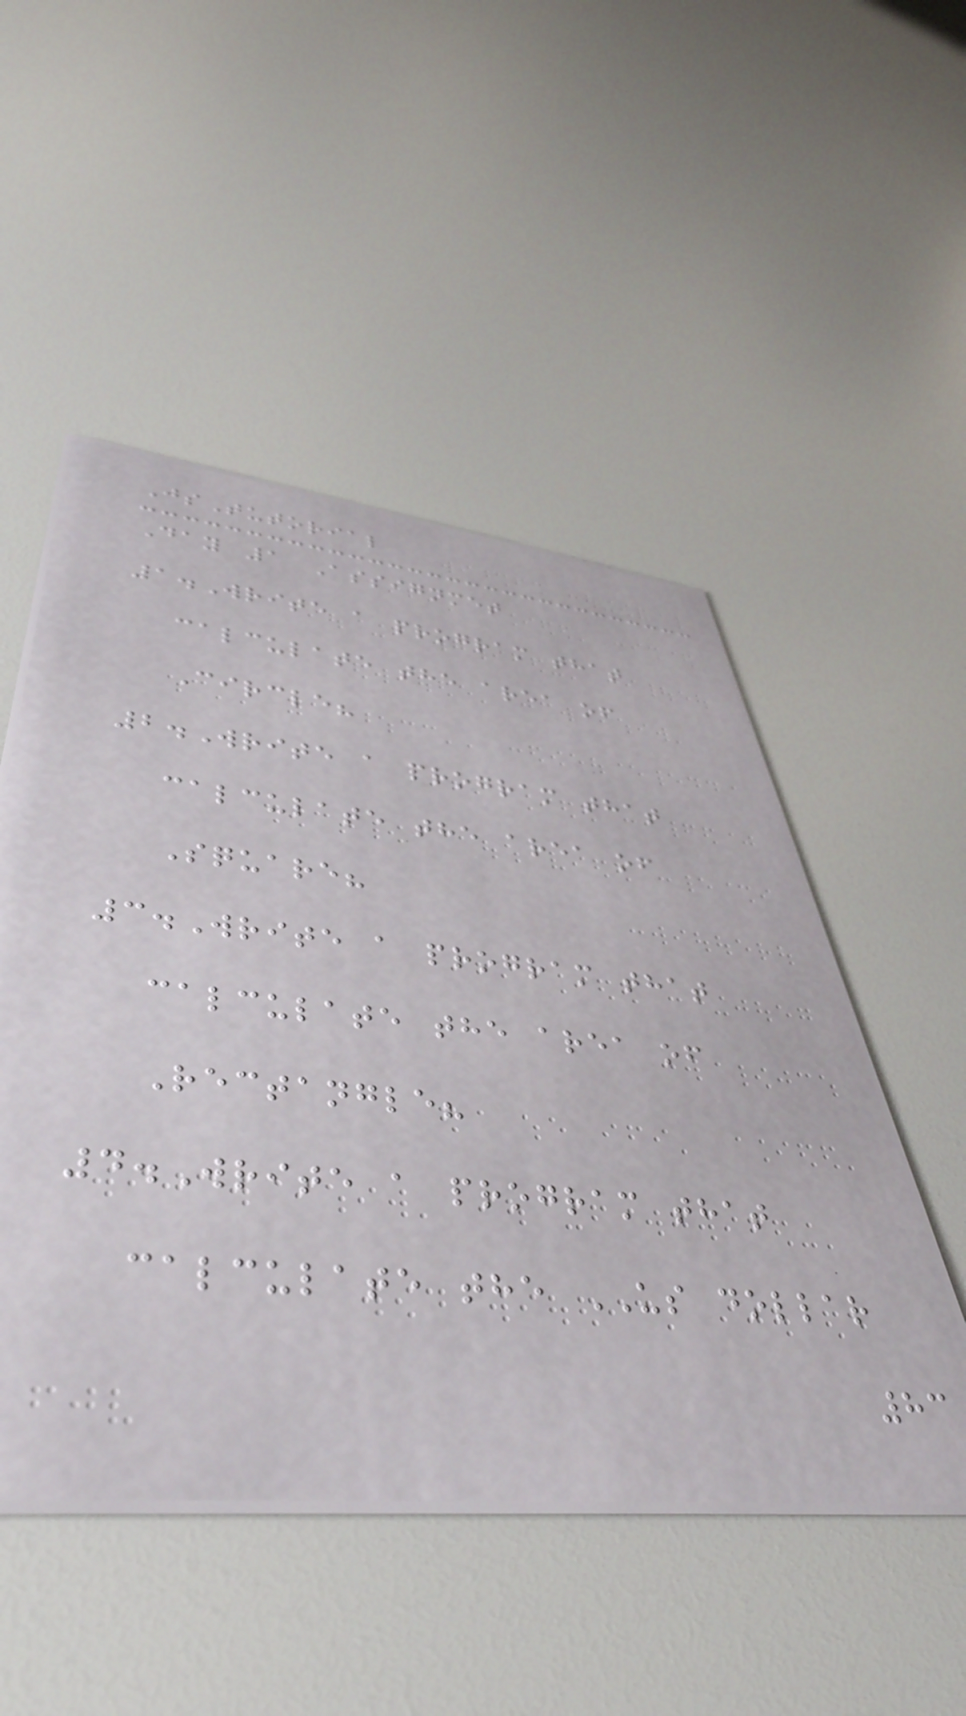JsTutorial
Day 1 Assignmet
1.Write a program that
calculate the area of
Circle?
2.Write a program that
calculate the area of
Square?
3.Write a program that
calculate the area of
Rectangle?
4.Write a program that
calculate the US dollar
83
